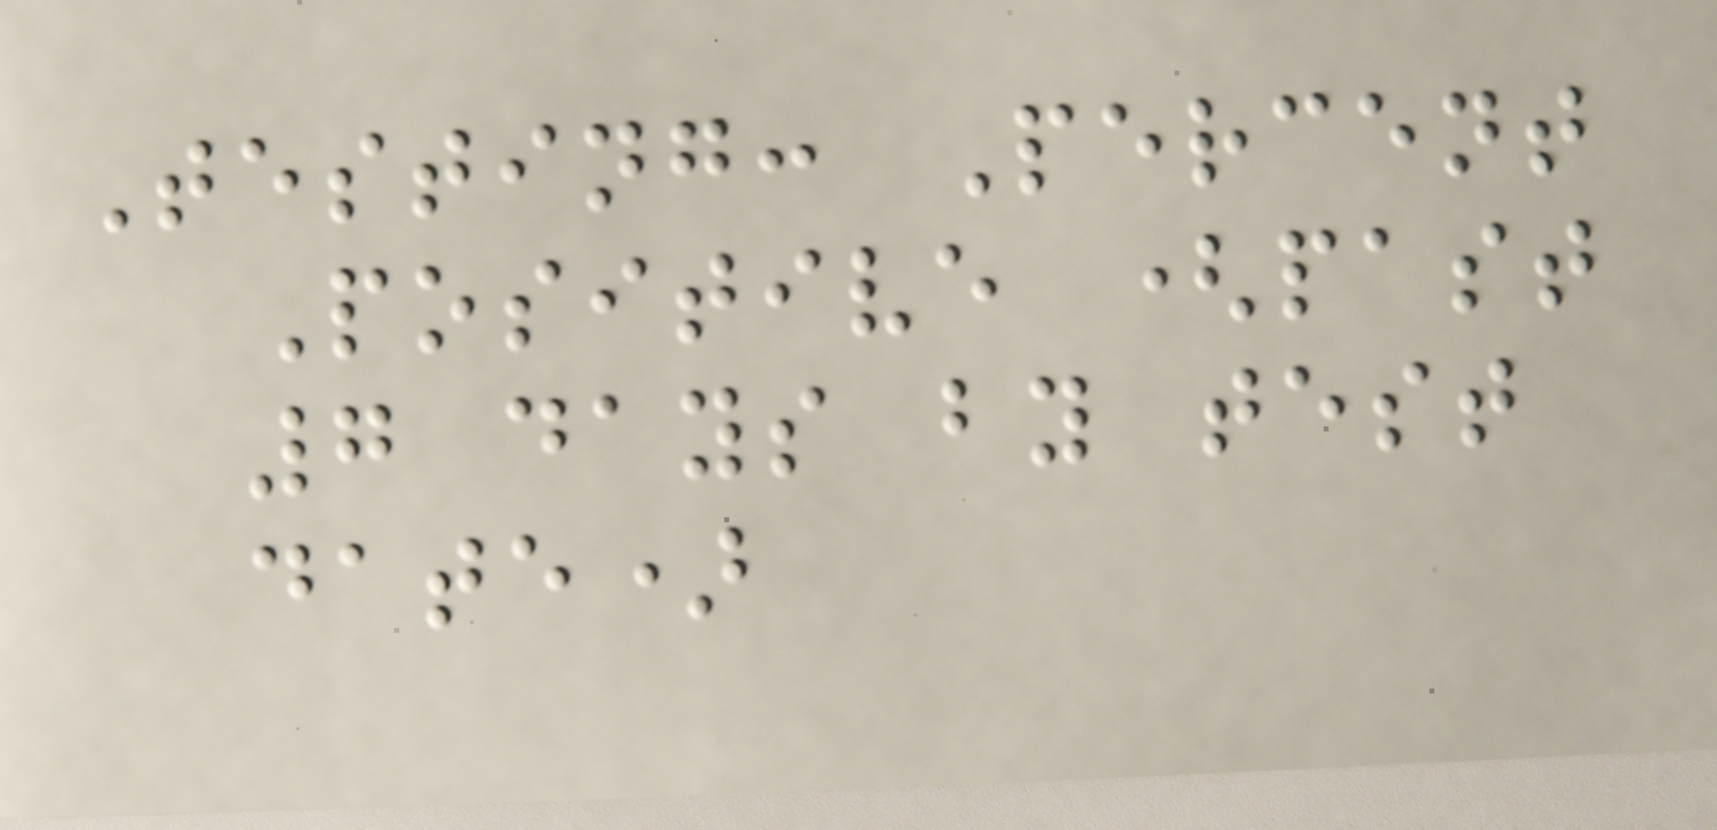Testing: Percent
Positive (past
7 days by test
date)
